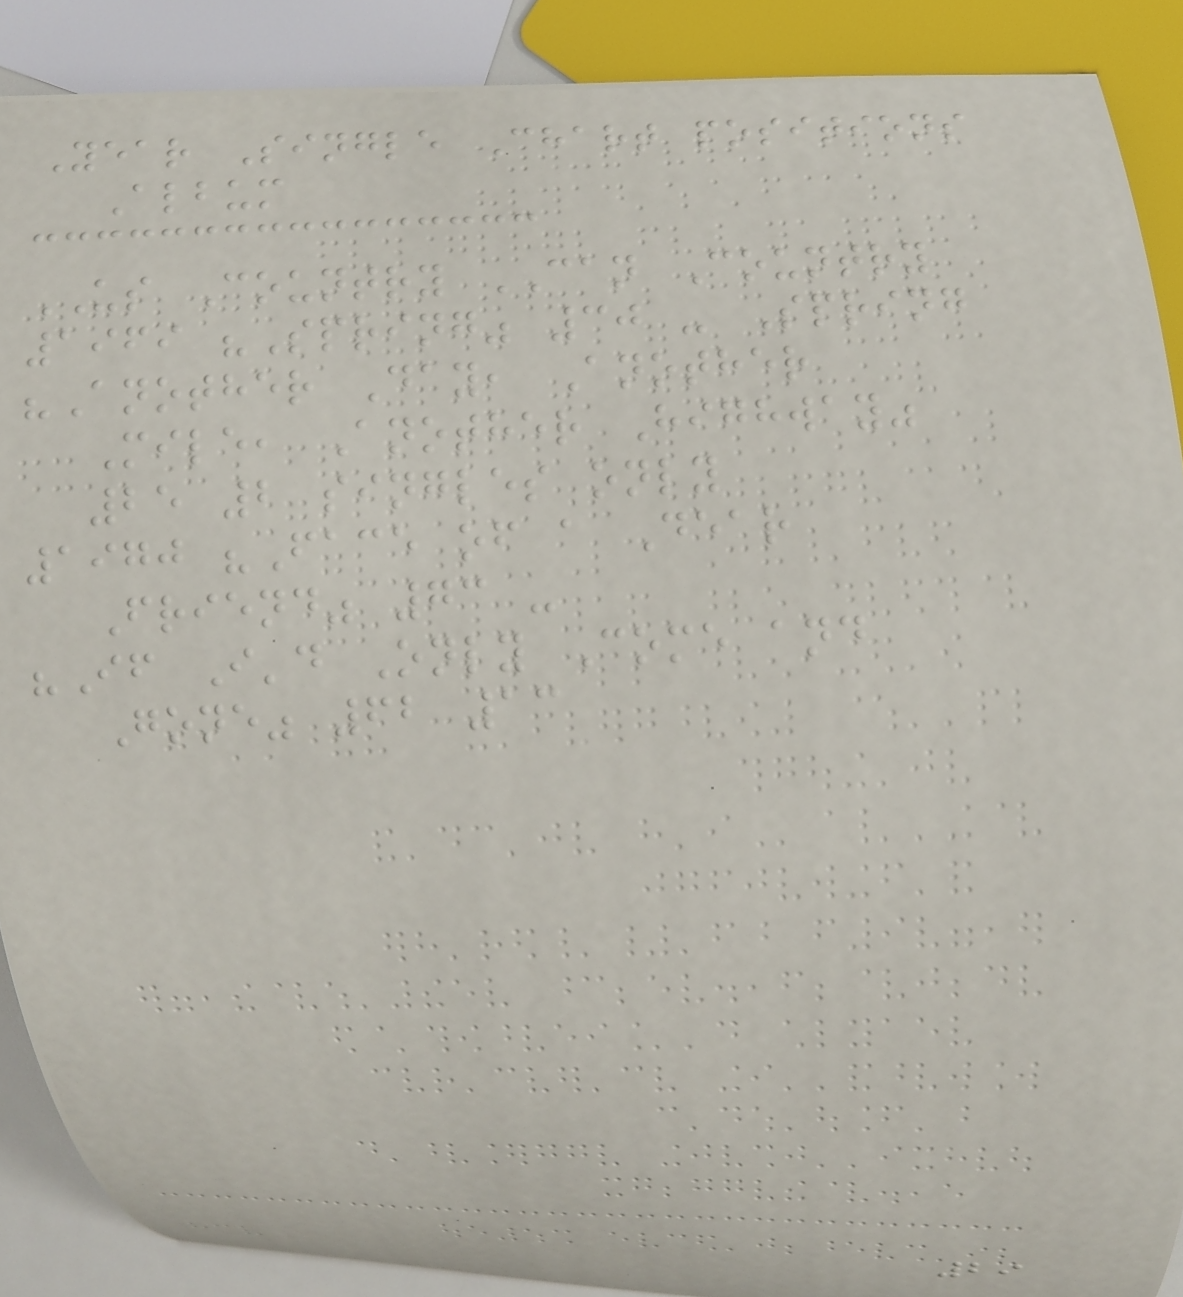Year Single Chart positions
Album
US Country CAN Country
1969 "Spring" 30 - Spring
"Another Day, Another
Mile, Another Highway"
25 2 singles only
1970 "Face of a Dear
Friend" 73 -
"If I'd Only Come and
Gone" 62 13
29
